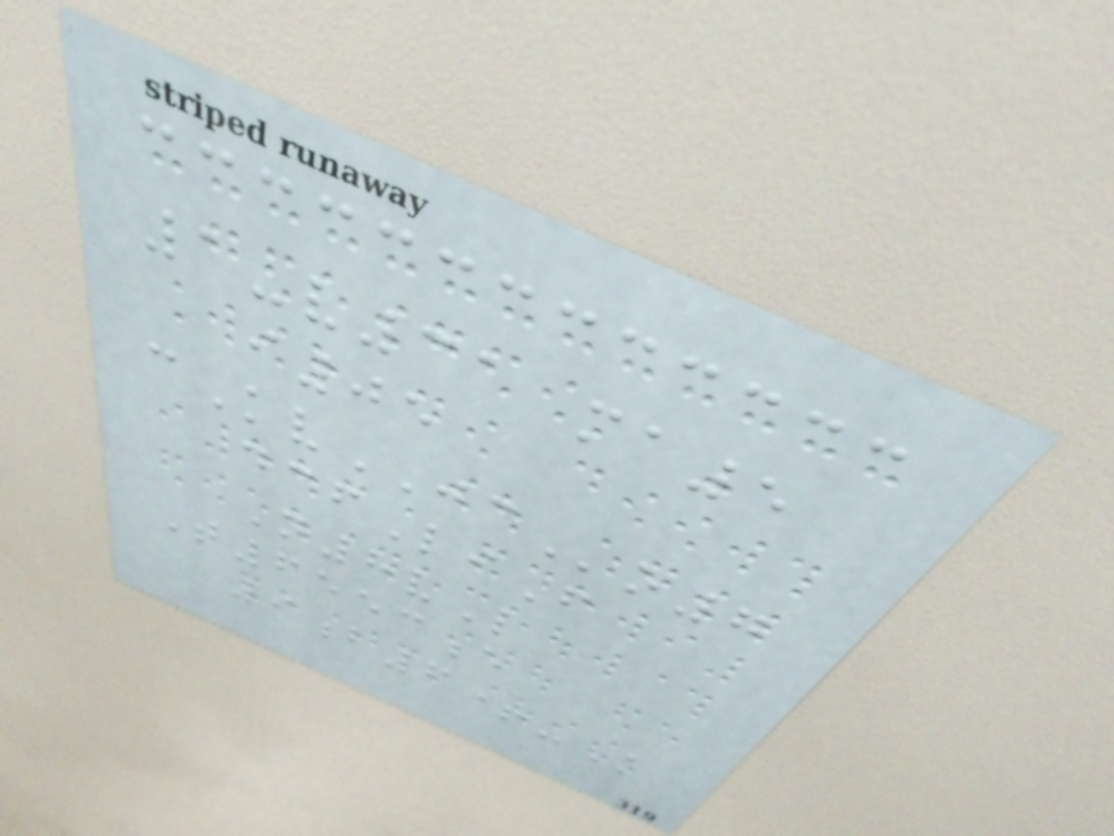1-v31 ma5
i05
cKvJCo7
dcfLiF
N8vL
T6553e
9b6+-K
